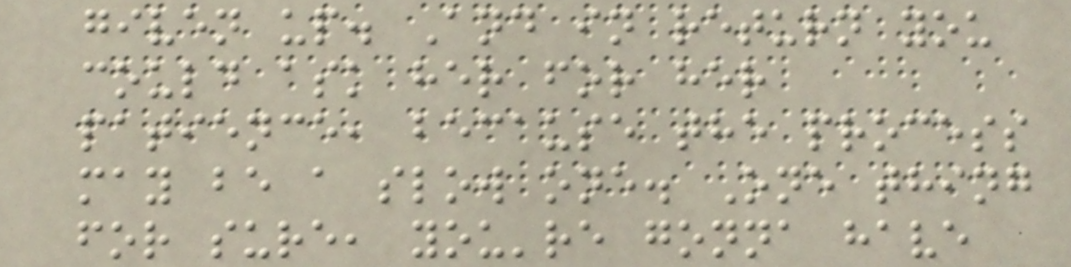given up. And in return you
could ask her for her
patience, because the process
may be a slow one. One thing
for sure, you're gonna have
